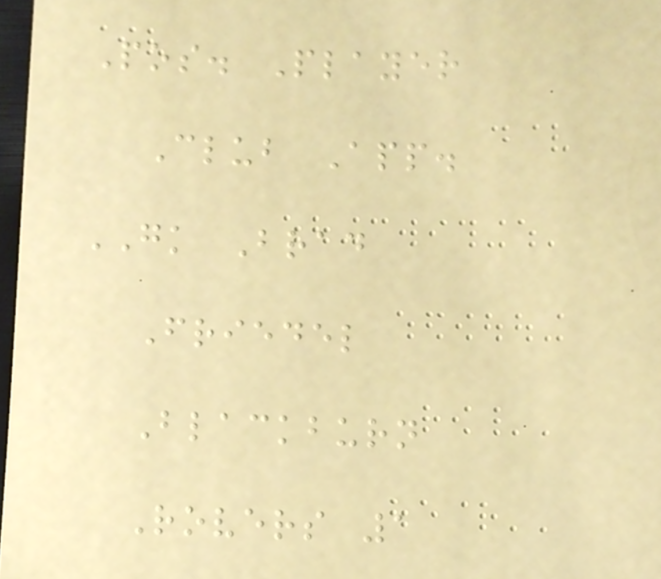Pos. Player
Club App.
GK Brad
Friedel
Blackburn
Rovers 1
